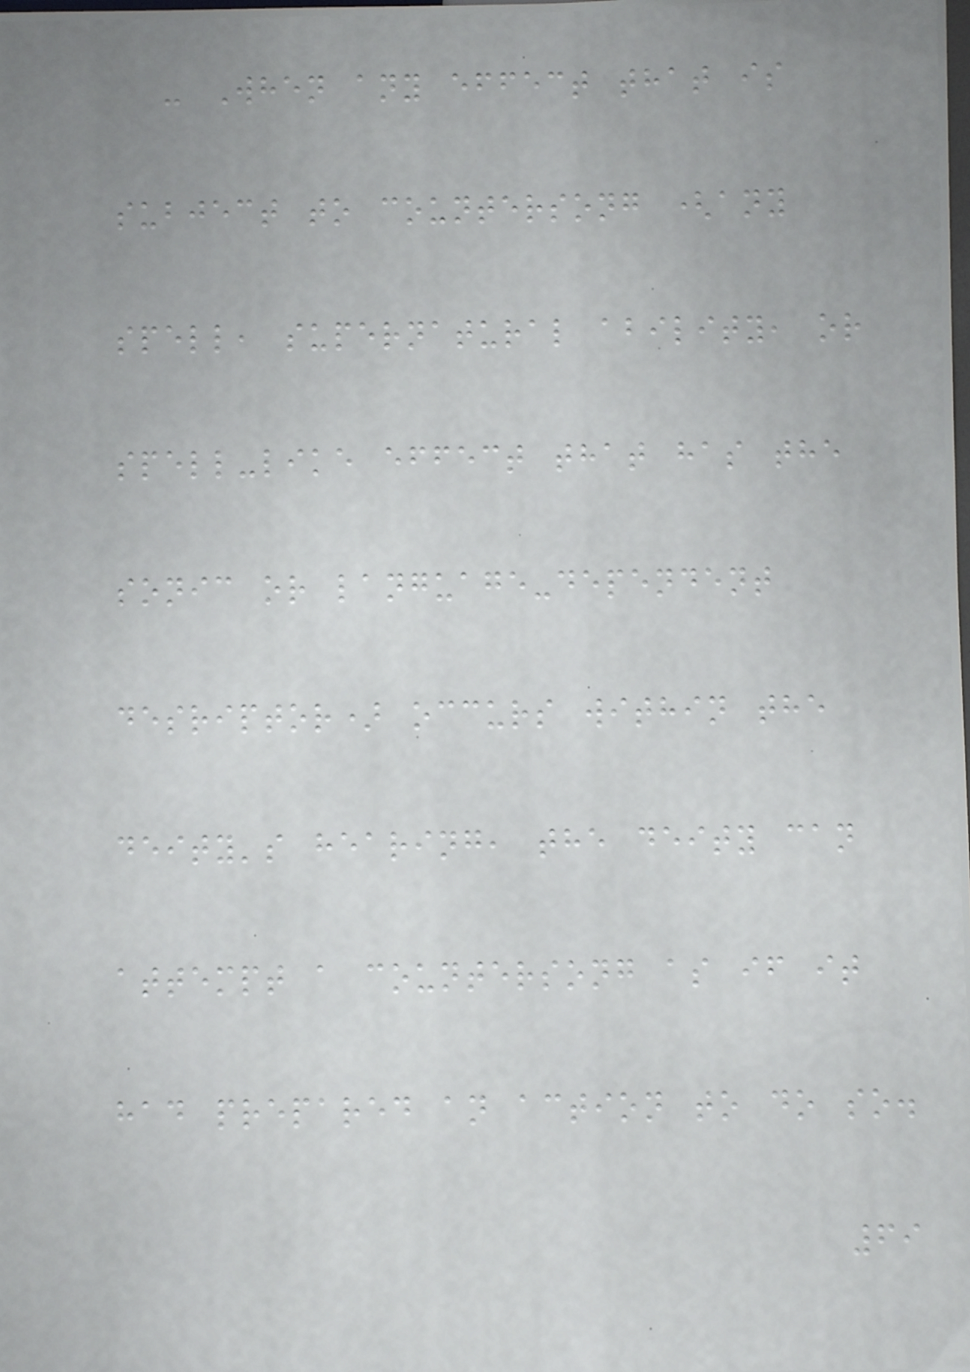- When any effect that is
subject to countersong (any
spell, supernatural ability, or
spell-like effect that has the
sonic or language-dependent
desriptor) occurs within the
deity's hearing, the deity can
attempt a countersong as if it
had prepared an action to do so.
69
